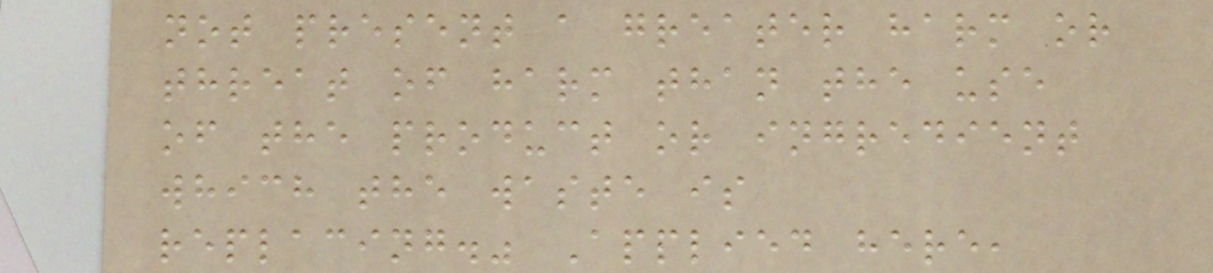not present a greater harm or
threat of harm than the use
of the product or ingredient
which the waste is
replacing." Applied here,
